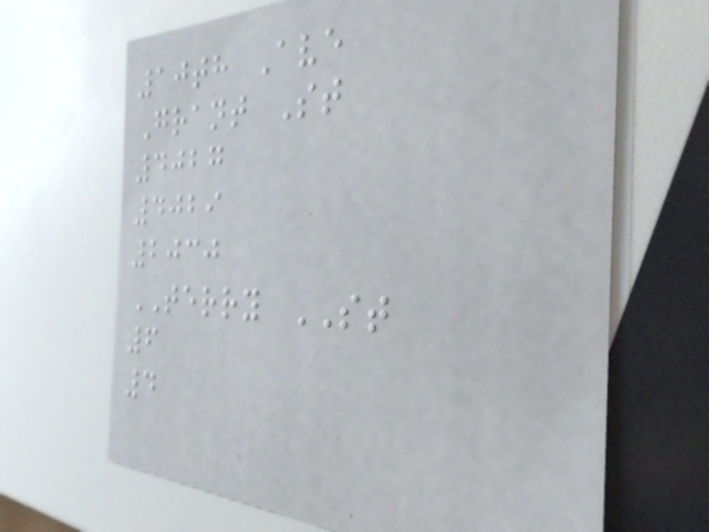10th Ave
Grant St
4027
4029
2030
TERRY ST
6
4
